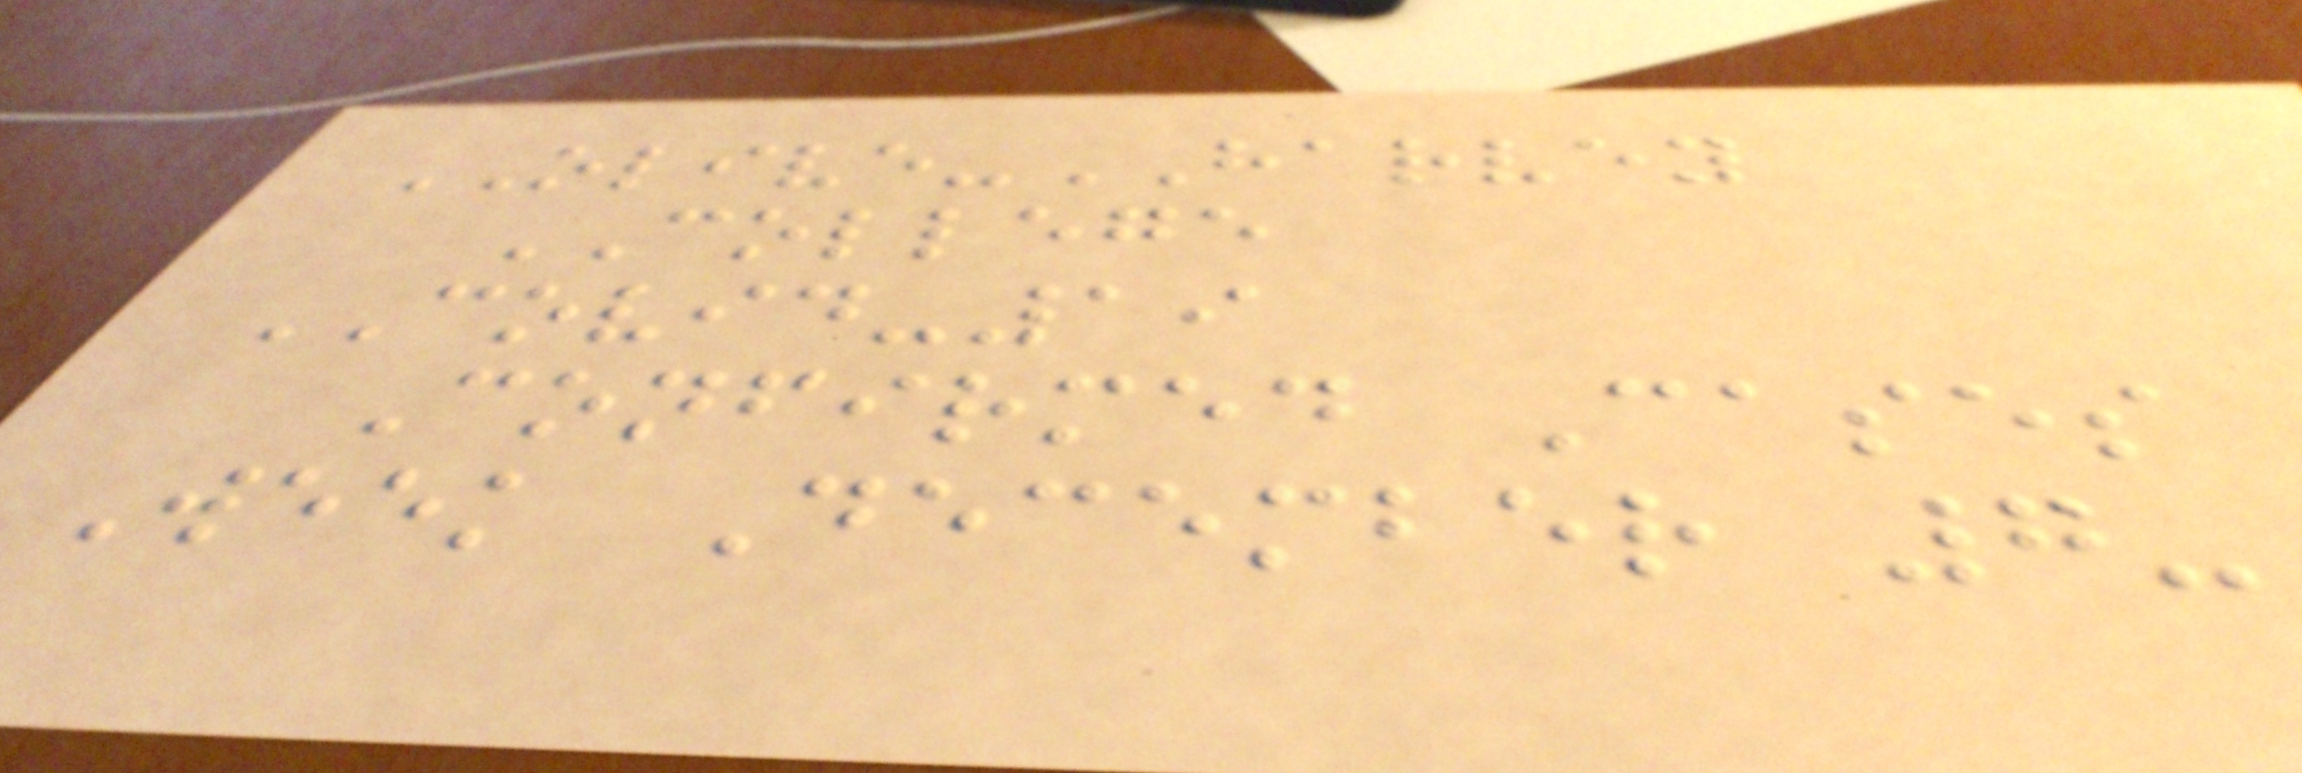OLIVE-HARVEY
COLLEGE
COVID-19
Confirmed Cases
Week December 7-
